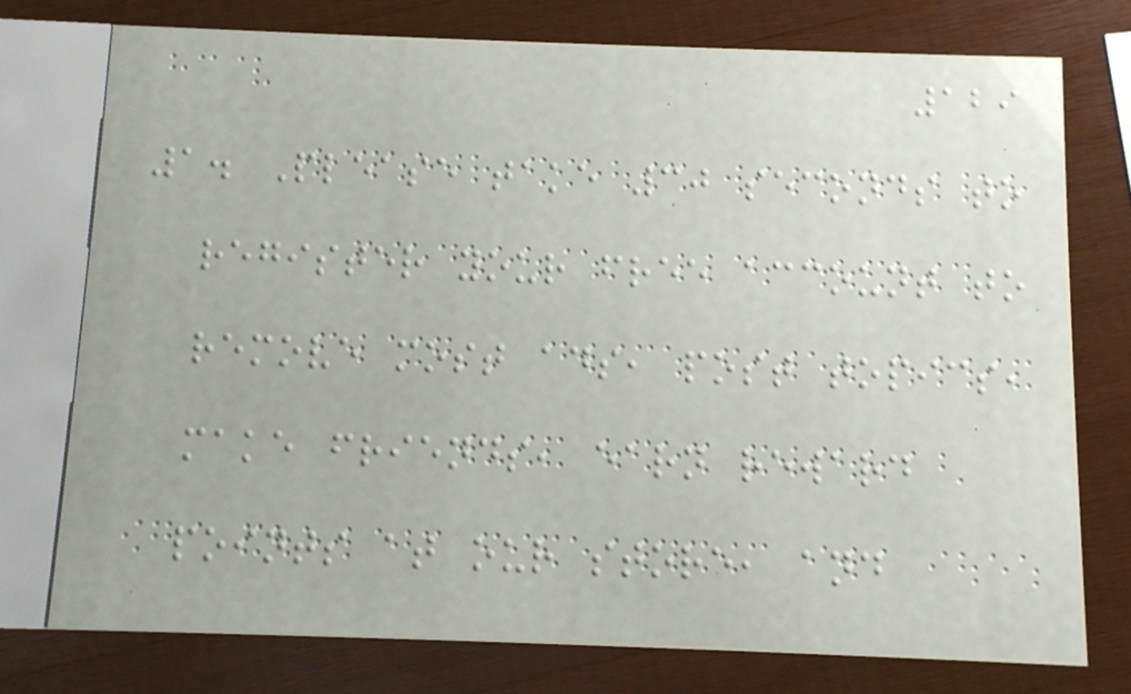129
1. Please take 30 seconds to
register your free account to
remove most ads, post topics,
make friends, earn reward
points at our store, and
